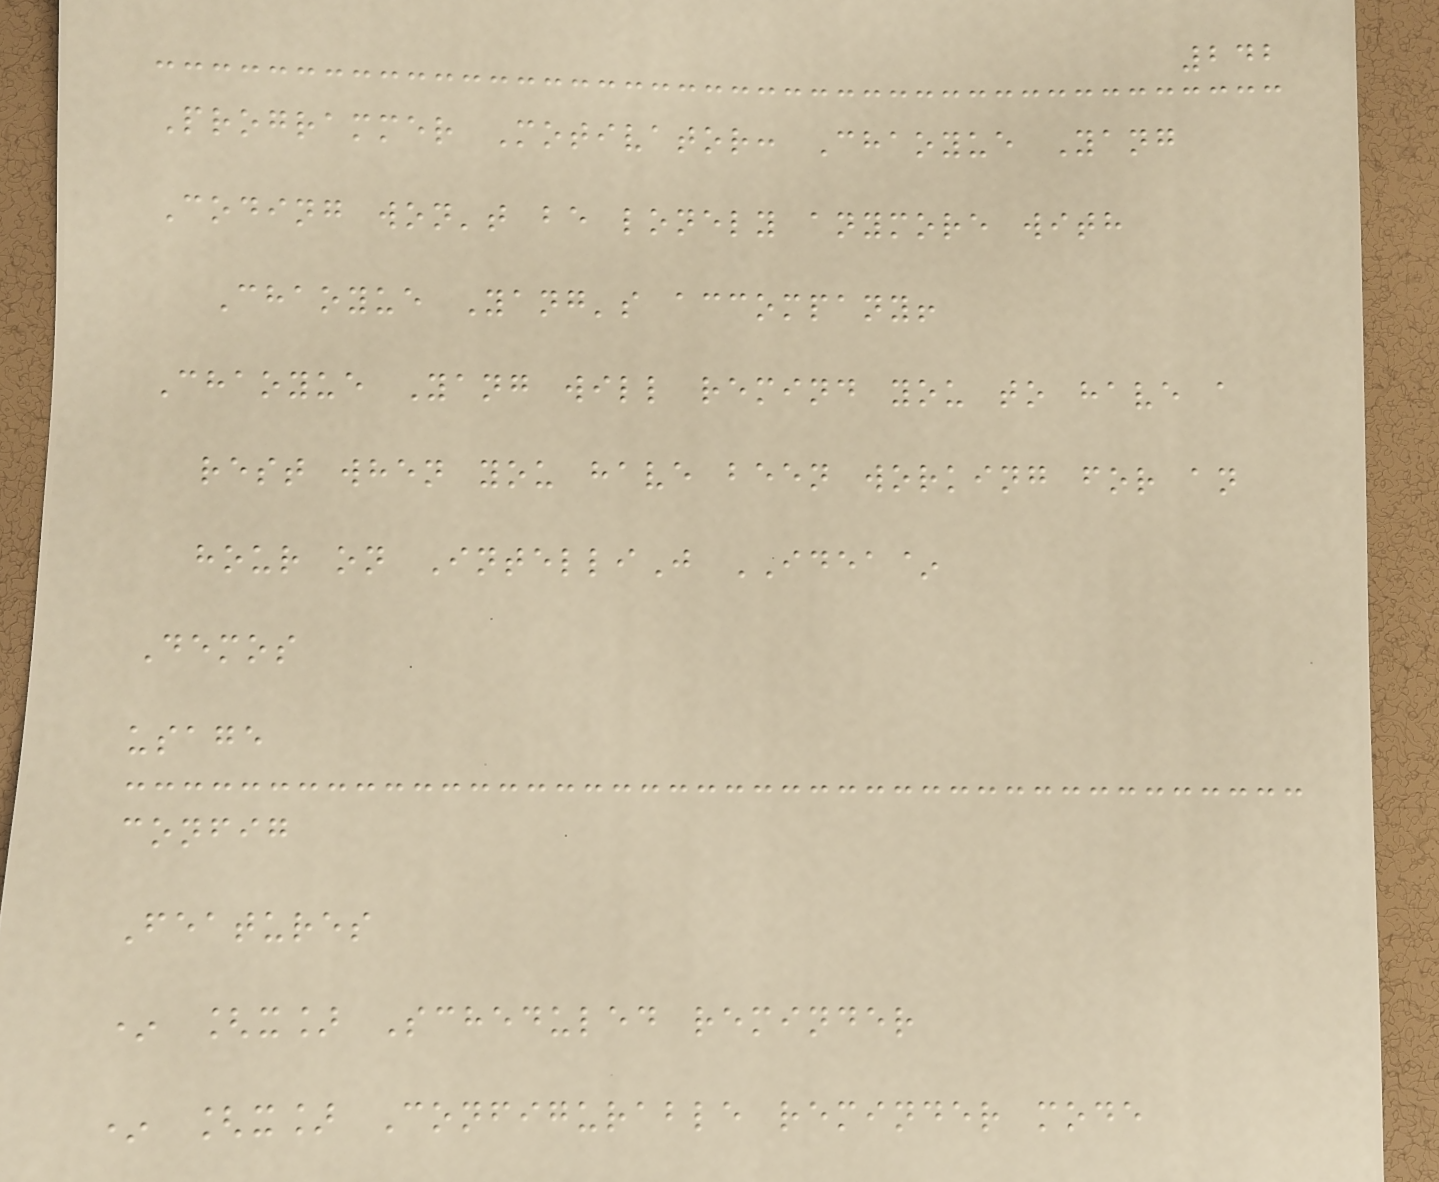242
Programmer Motivator: Chaoyue Yang
Coding won't be lonely anymore with
Chaoyue Yang's accompany!
Chaoyue Yang will remind you to have a
rest when you have been working for an
hour on IntelliJ IDEA~
Demos
usage
config
Features
* [x] Scheduled reminder
* [x] Configurable reminder mode
